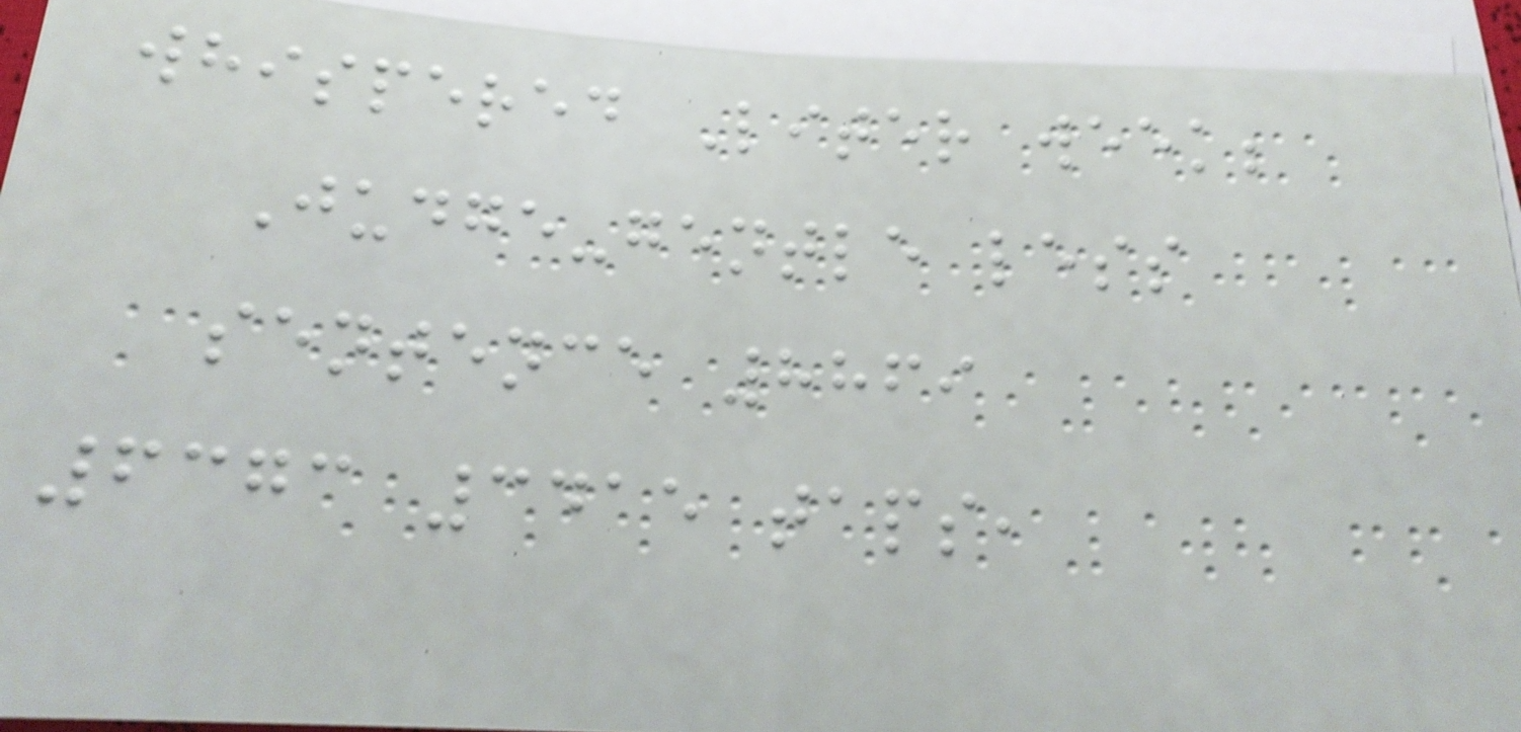whispered Liter week;
Judge-gentle less
sentence 8869
6373 3415 taps,
